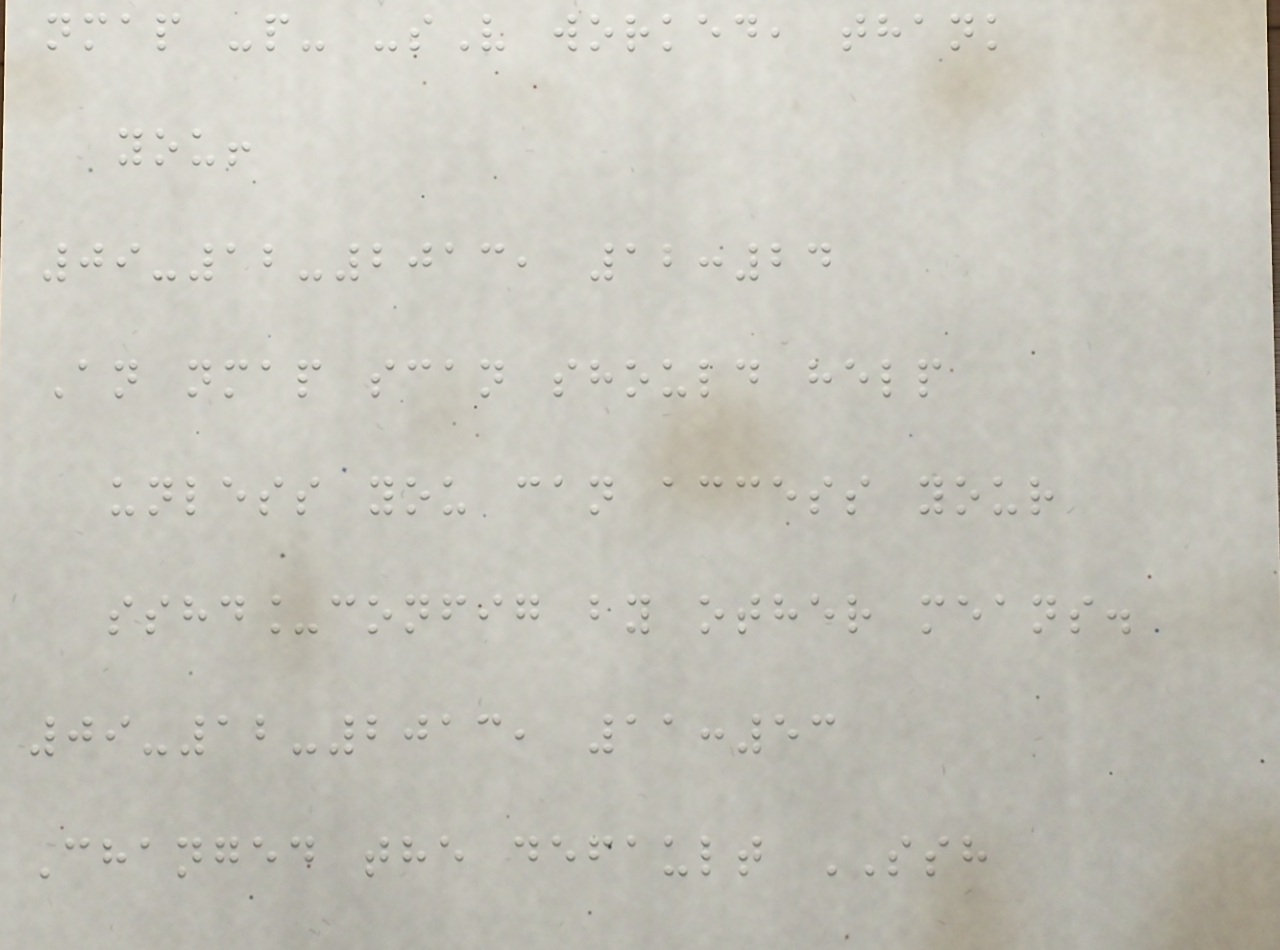nmap -p- -sV worked, thank
you!
09-12-2013, 12:24
An nmap scan should help
unless you can access your
sshd_config by other means.
09-12-2013, 11:53
Changed the default SSH
